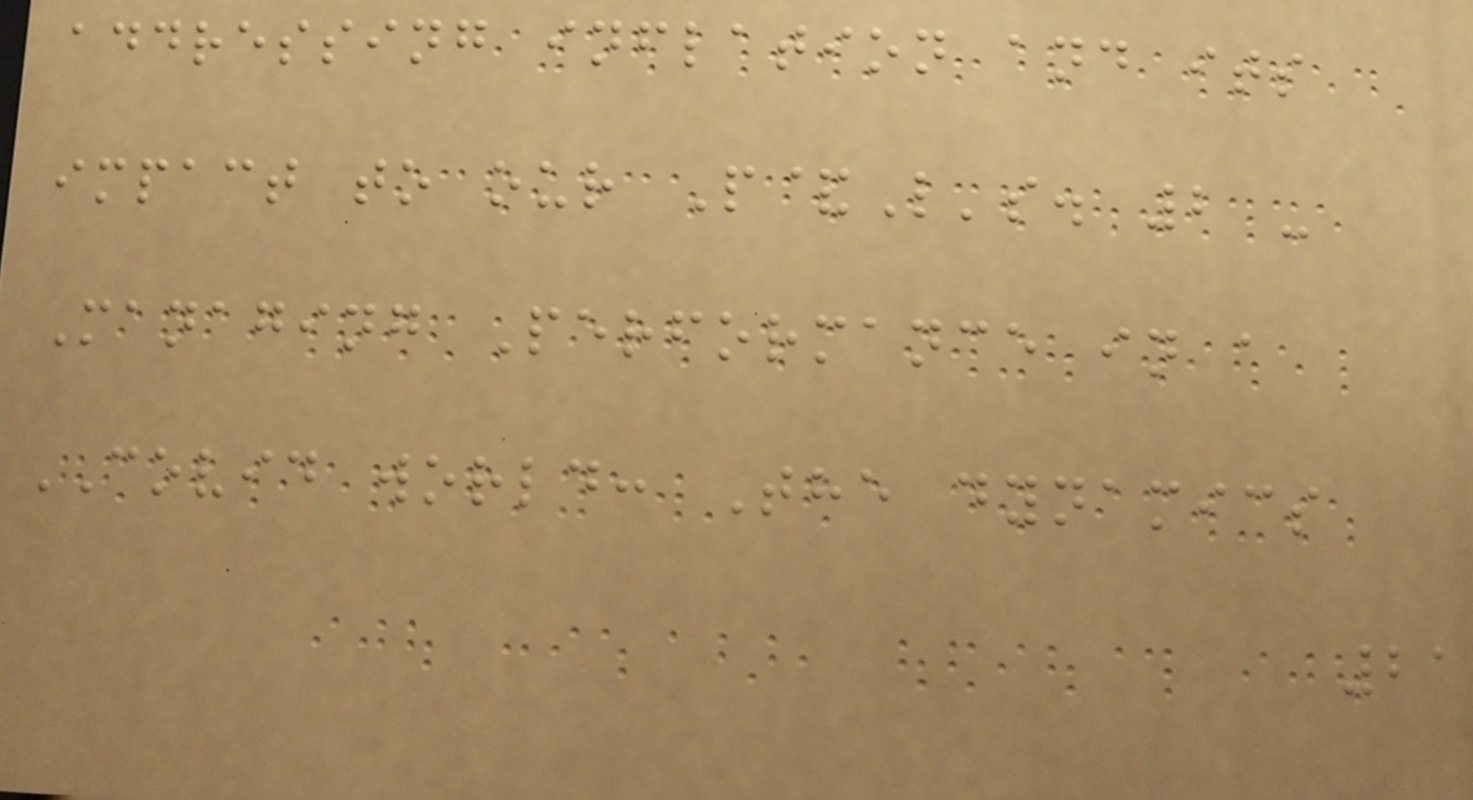addressing inflation and its
impact to our P&L's. 2 -
Managing Performance in a
COVID world: The dynamics
21
